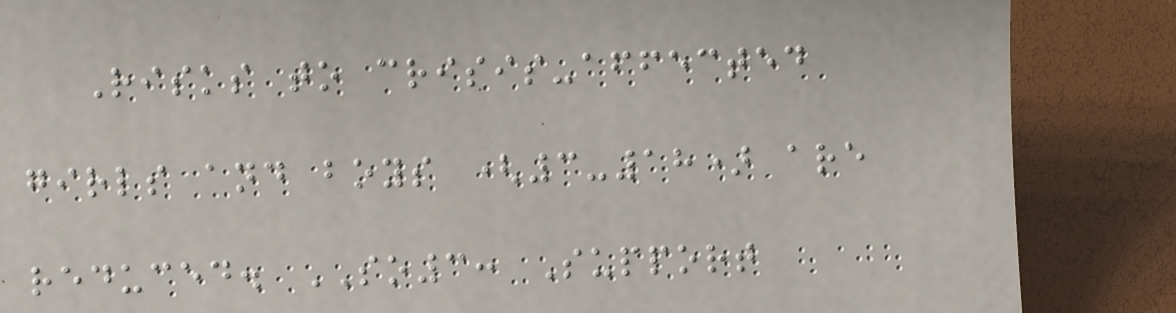Risks to crisis-affected
girls and boys (3-18) are
reduced. SO3: Support
